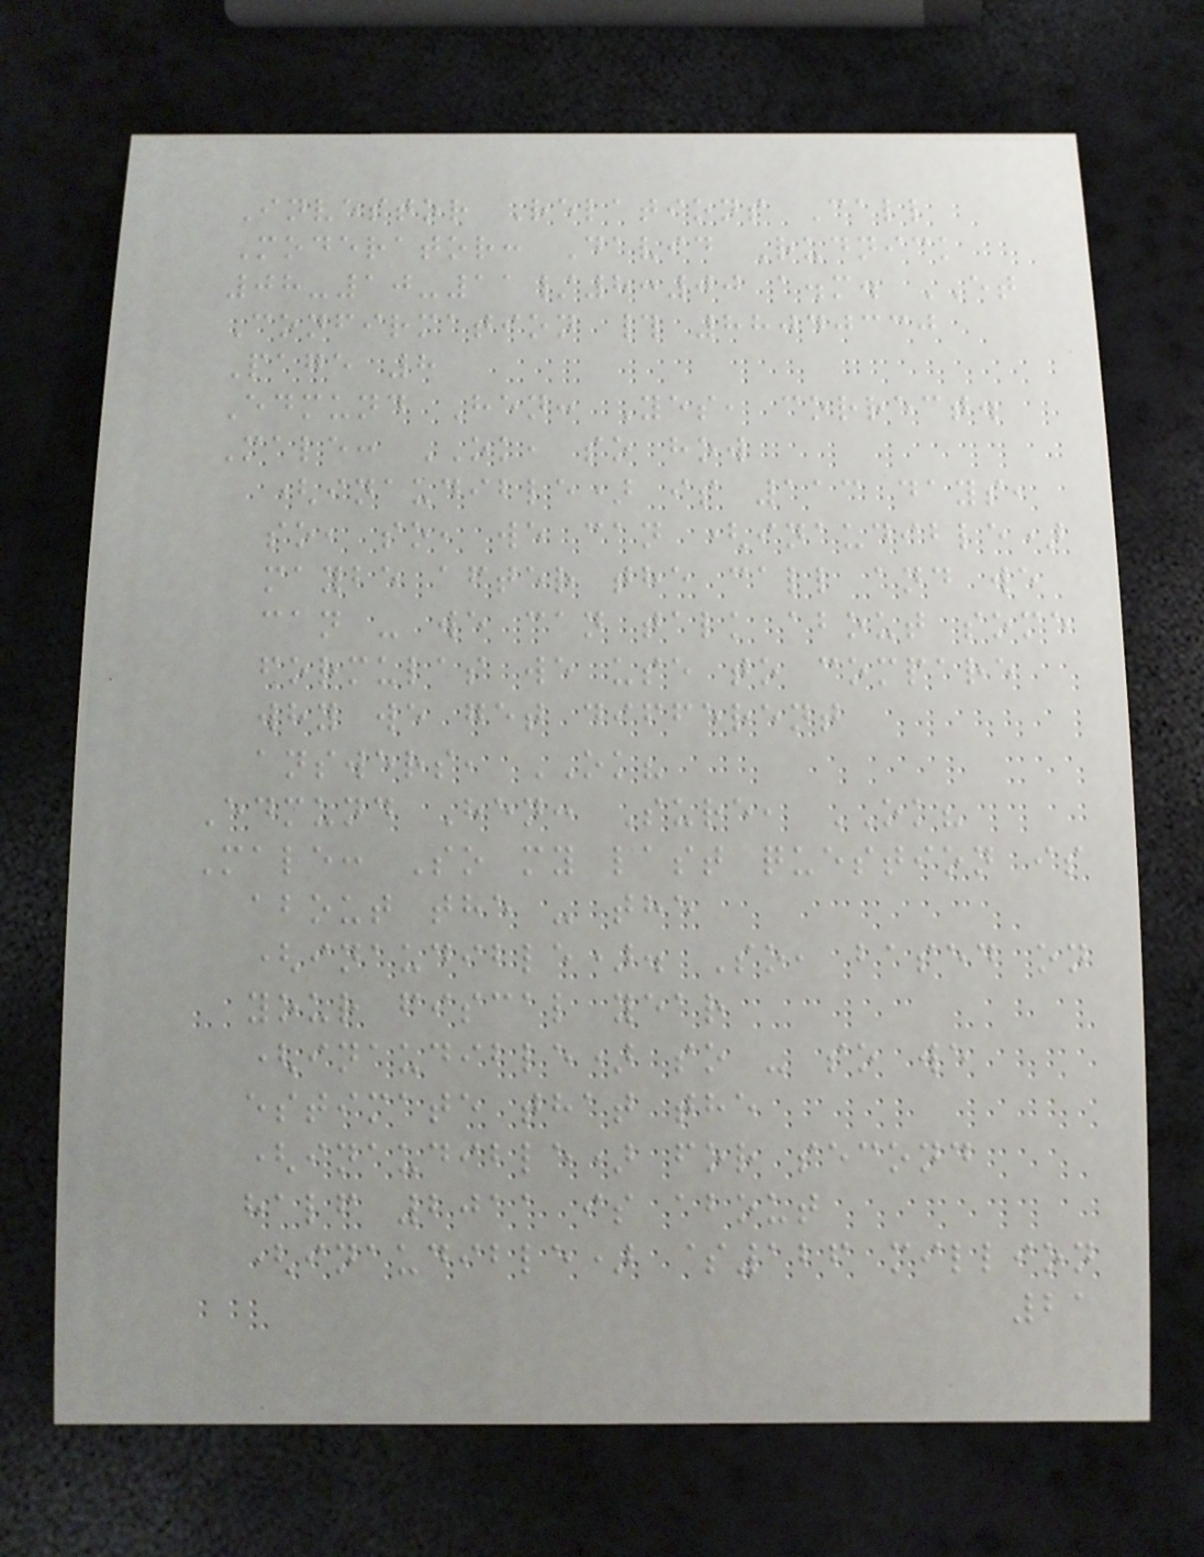Investor Relations Call
Moderator: David Rudnick
08-10-11/8:00 a.m. ET
Confirmation # 88040330
Page 8
Edmund Hen: Yes, correct.
Male: OK, so how
(inaudible) is 113 days,
so, so, we can (inaudible)
maybe after the call and we
can - we can talk about some
formulas we use to compare
why we get different
answers, OK?
Edmund Hen: Sure, OK?
Male: So my last question is
about the - the
(inaudible). So, based on
your fiscal year
(inaudible) so - so we
estimate that the
(inaudible) for second
half 2011 is about
(inaudible) $126 million
21
